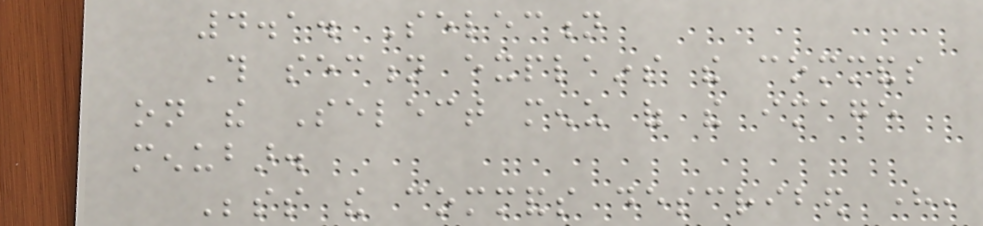4.1. Selection
This section explains the commands
on the Select menu of the image
menubar.
Besides the commands described here,
